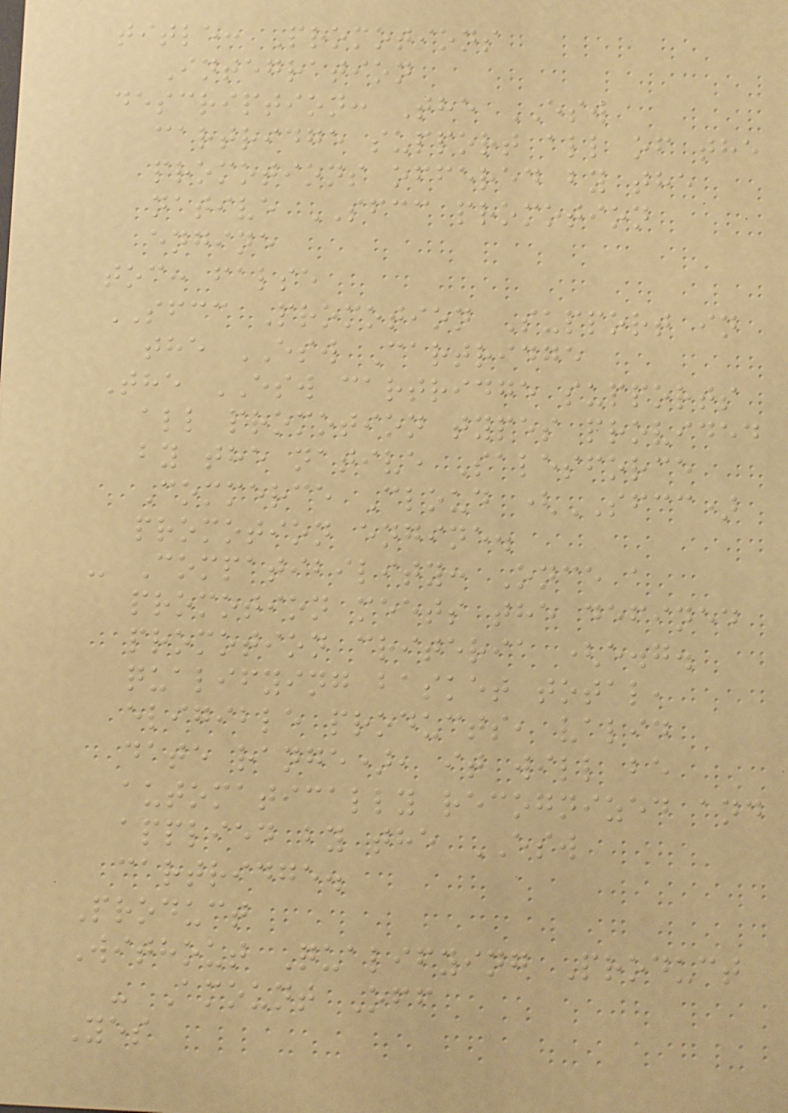title: Promotions
Integration
description: The ESW
cartridge support all of the
promotions offered by the
native SFCC promotion
engine
toc: false
SFCC Promotion Support in
the ESW Cartridge
The ESW cartridge supports
all promotion types provided
by the native Salesforce
Commerce Cloud (SFCC)
promotion engine.
- Compatibility: Once a
promotion meets the defined
promotion criteria (e.g.
qualifying basket total,
eligible products, valid
date range), it will be
automatically recognized and
applied by the ESW
cartridge.
Product
Without Qualifying Product
- Amount Off
Yes
